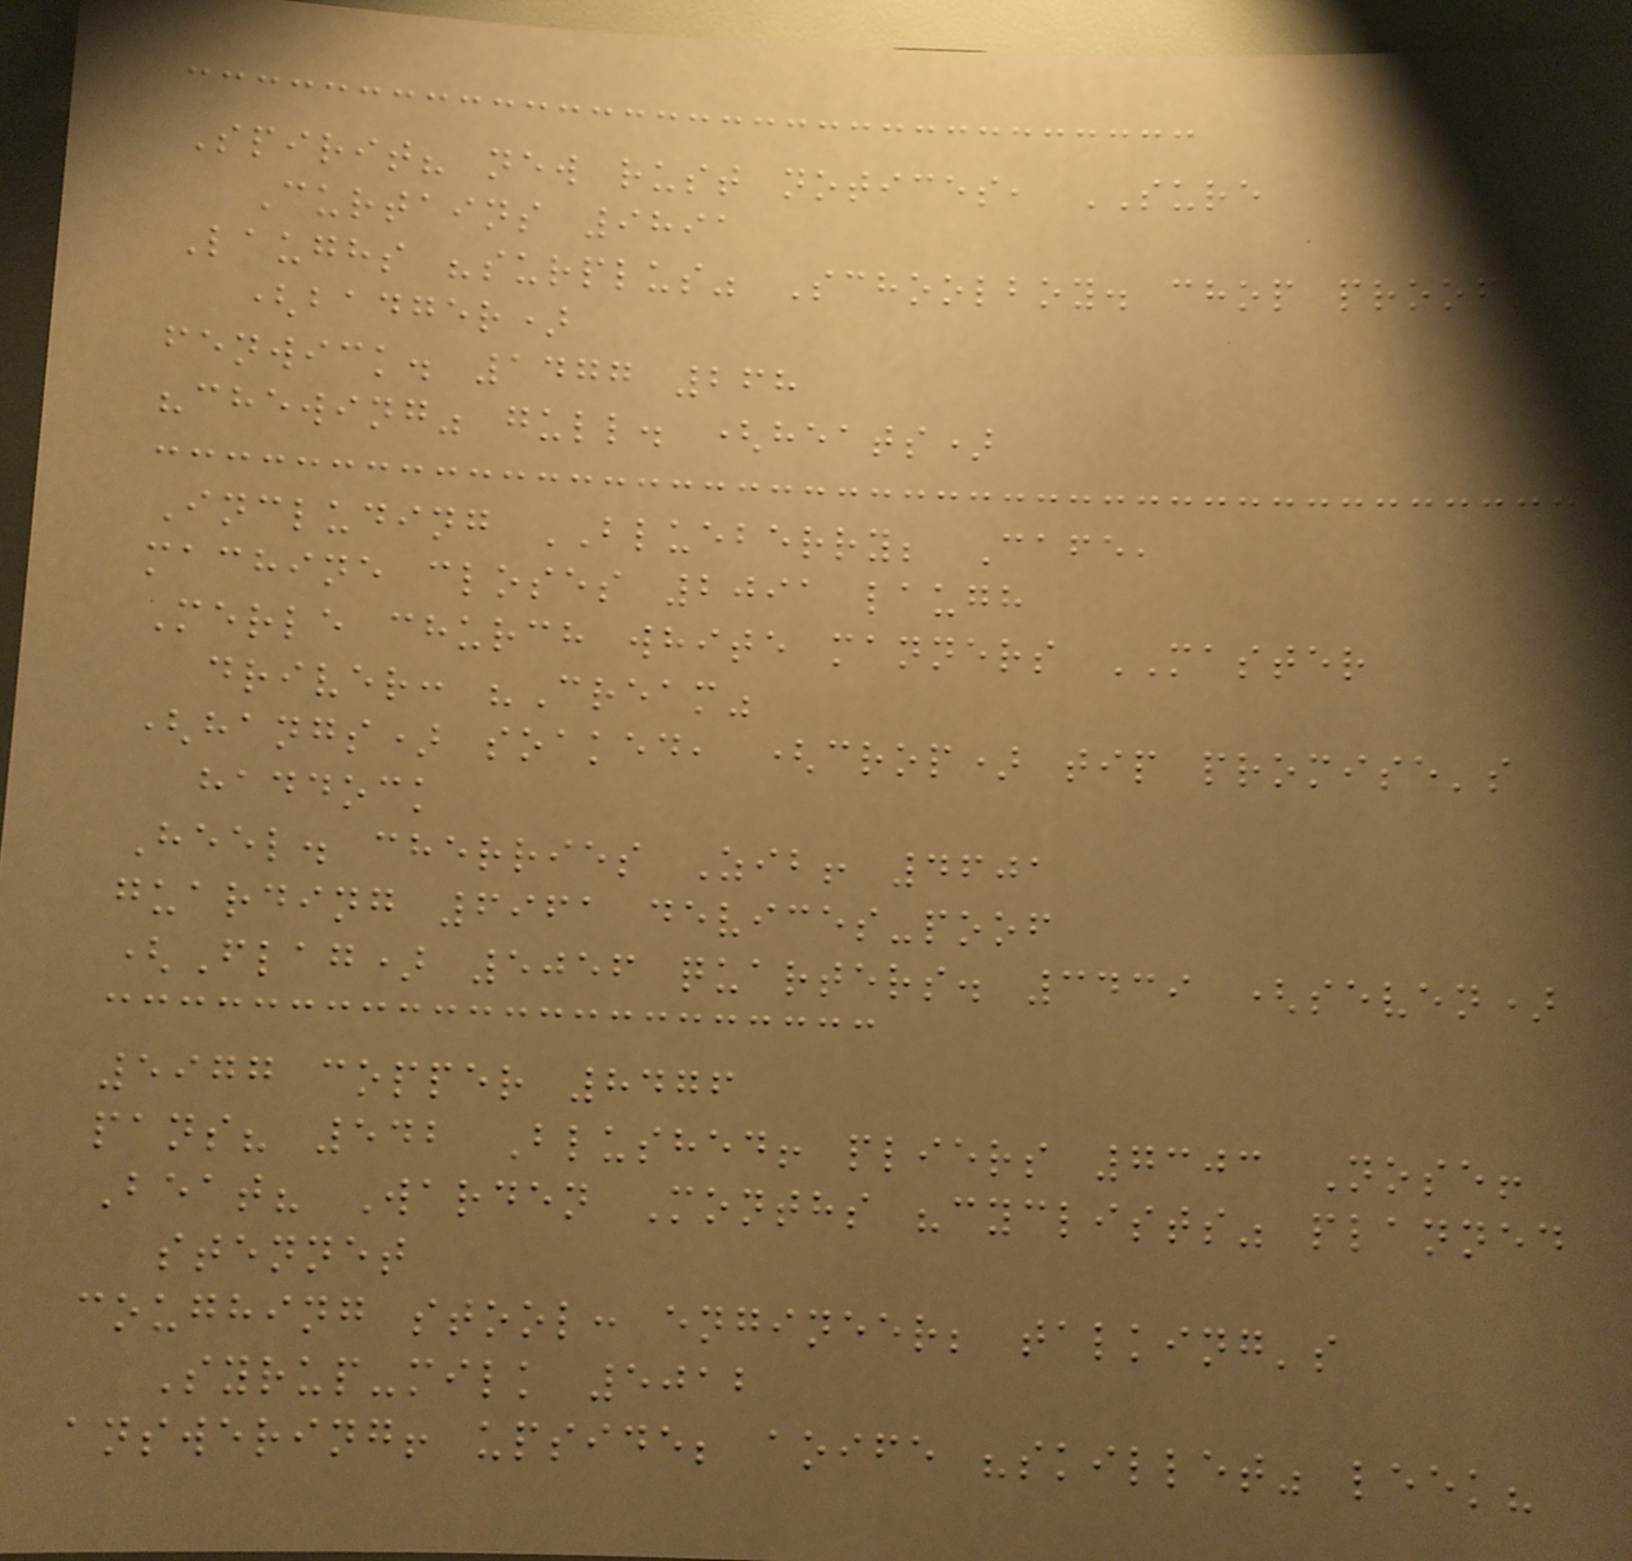Spirit? new rust notices, SURE
Curtains 9891
Laughs "surplus" Schoolboy. chop proof!
(badger)
fenwick. 1477 268
"chewing" gull. (heats)
Including BLUEBERRY; Cafe,
machine closes 2091 laugh
Merle church white manners MASTER
driver: "Cream"
(hangs) soaked, (crop) tip promise's
haddock
Heel. cherries Zib! 4601
guarding 6961 devices-poof
(Flag) 5056 quarters. 3439 (seven)
5977 copper 8476
pans? 542 Blushed! pliers 7303 Nose!
Beat? Warden Months "cyclists" planned
stennet
coughing stool: engineer; talking's
Syrup-milk 5012
answering! upside; aoife "skillet" leek?
